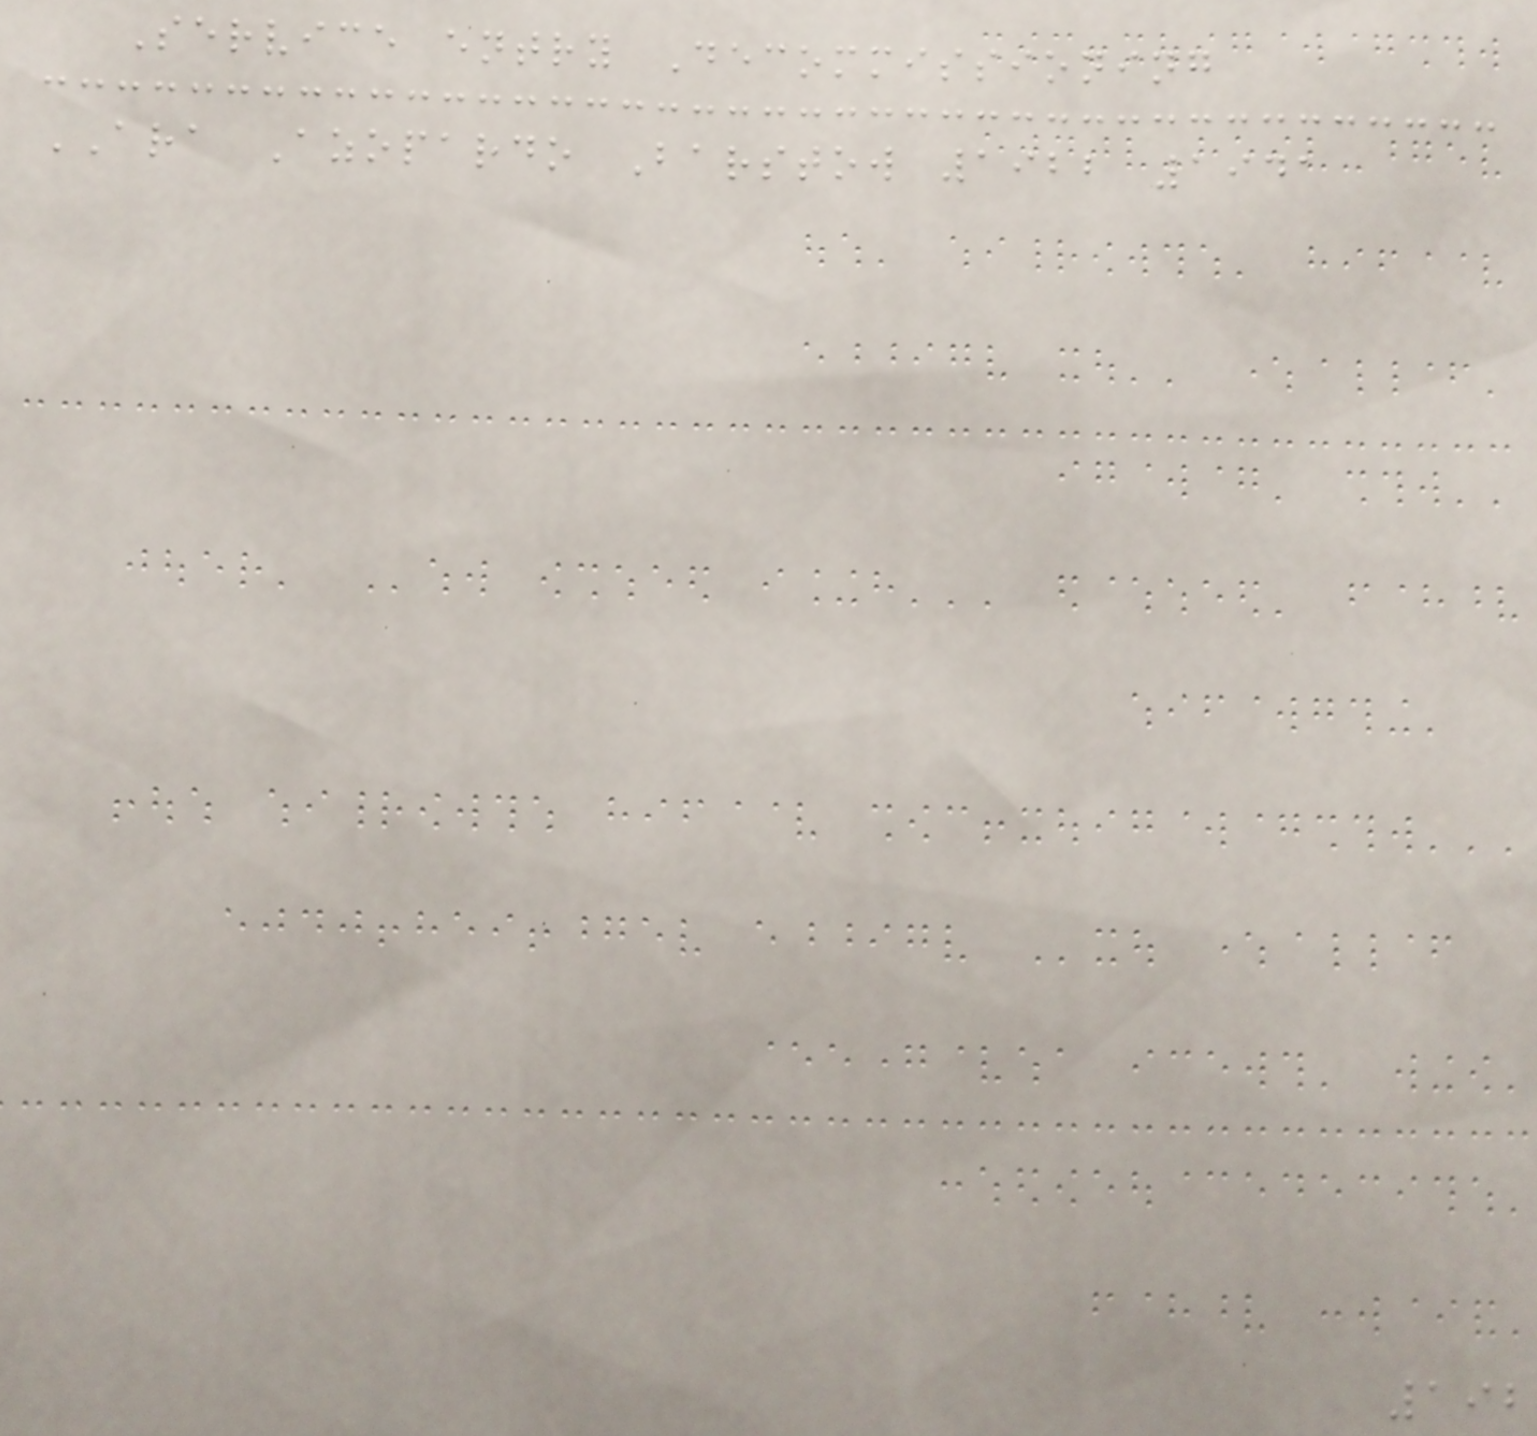Service entry Decommissioning
ARA Azopardo Barstow 1922 1941
192
